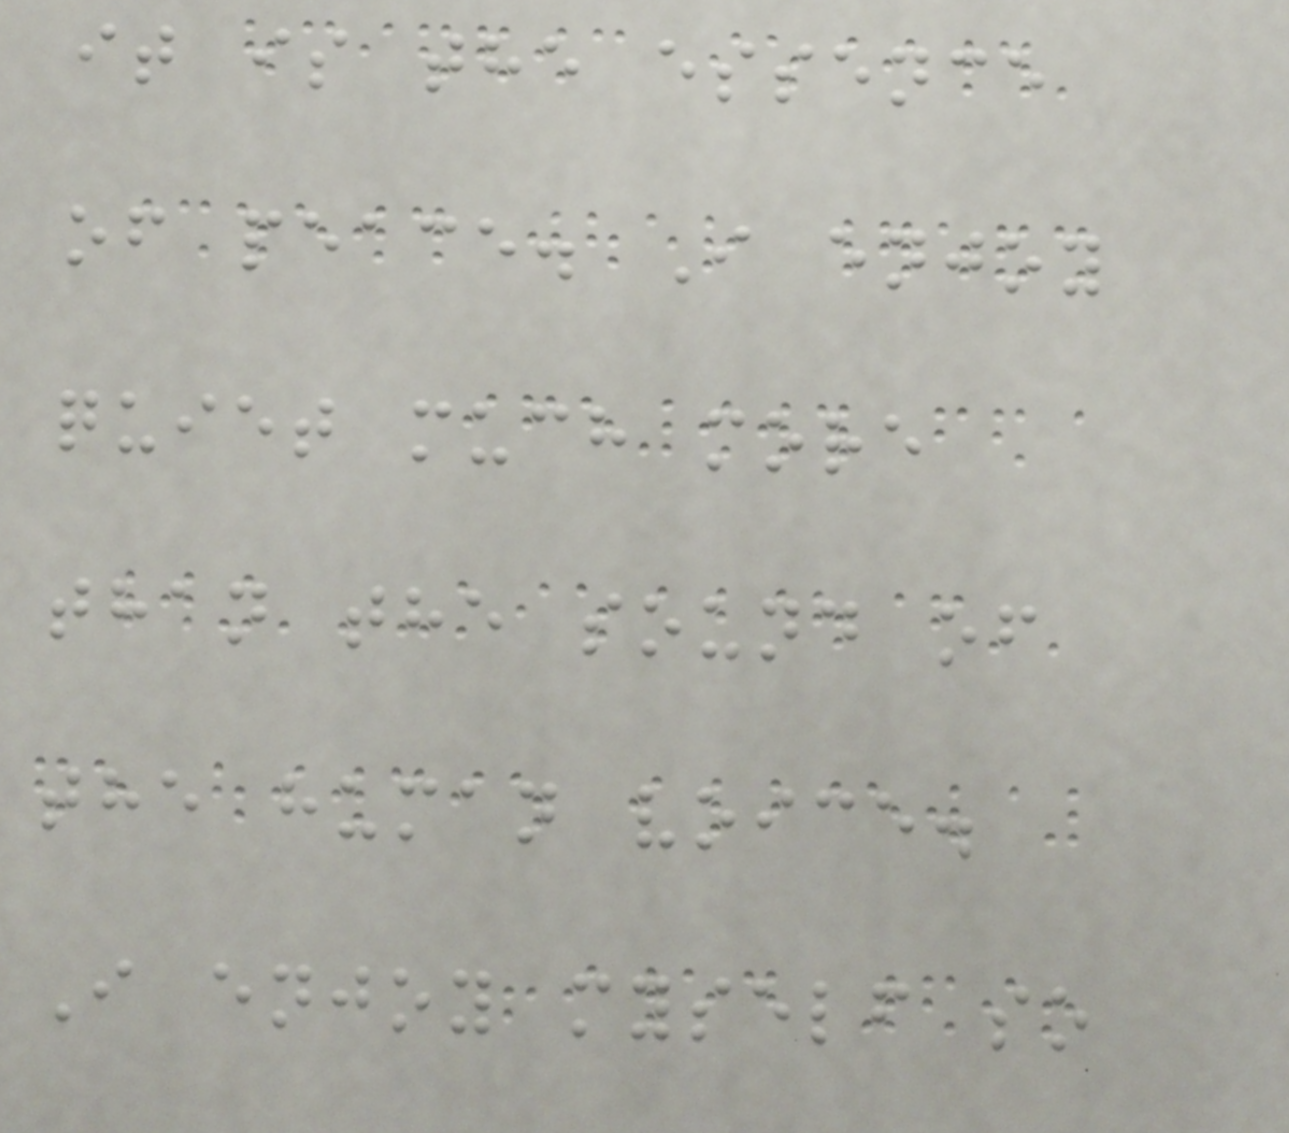it is the essence
of peace. I enjoy
quiet much more
than the sound of
the human voice.
I enjoy myself so
